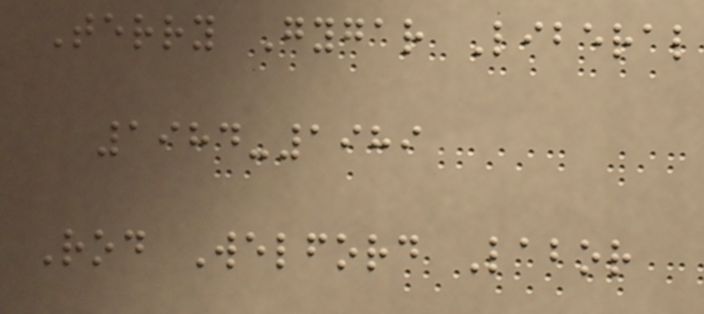Terry Gygar Liberal
1984-1989
Rod Welford Labor
